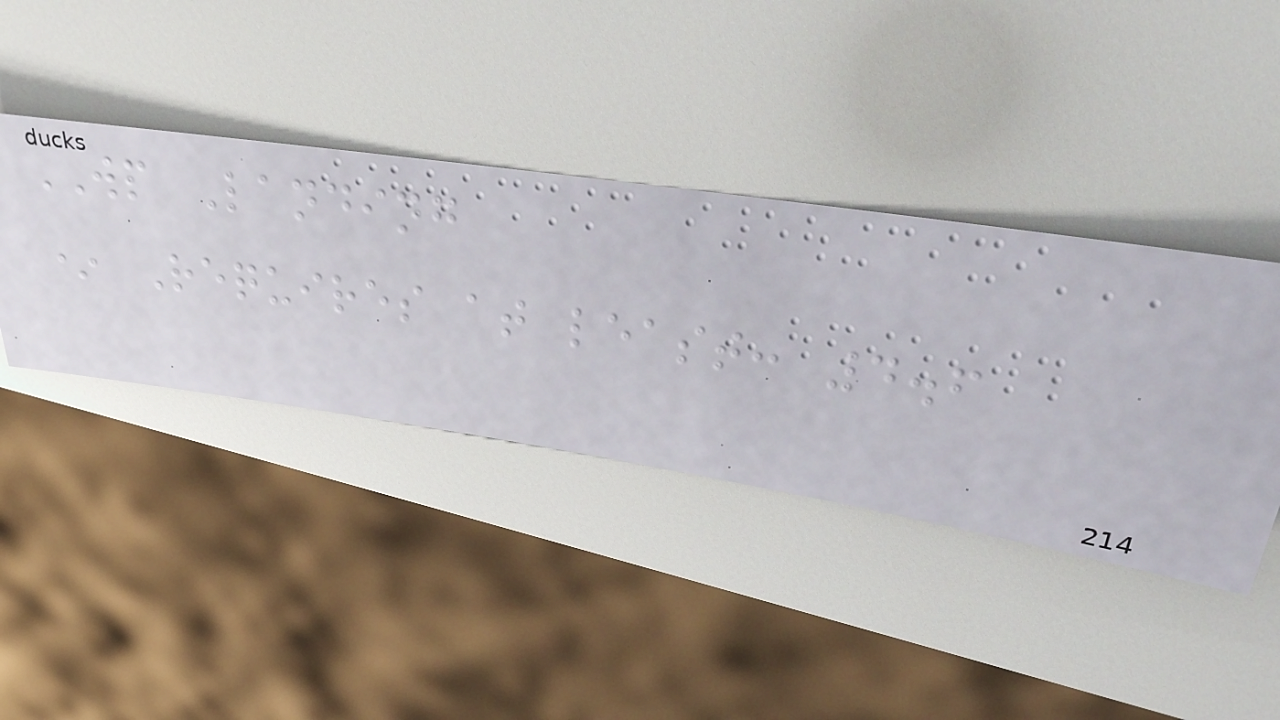WP Landing
* Requires at least: 4.6
